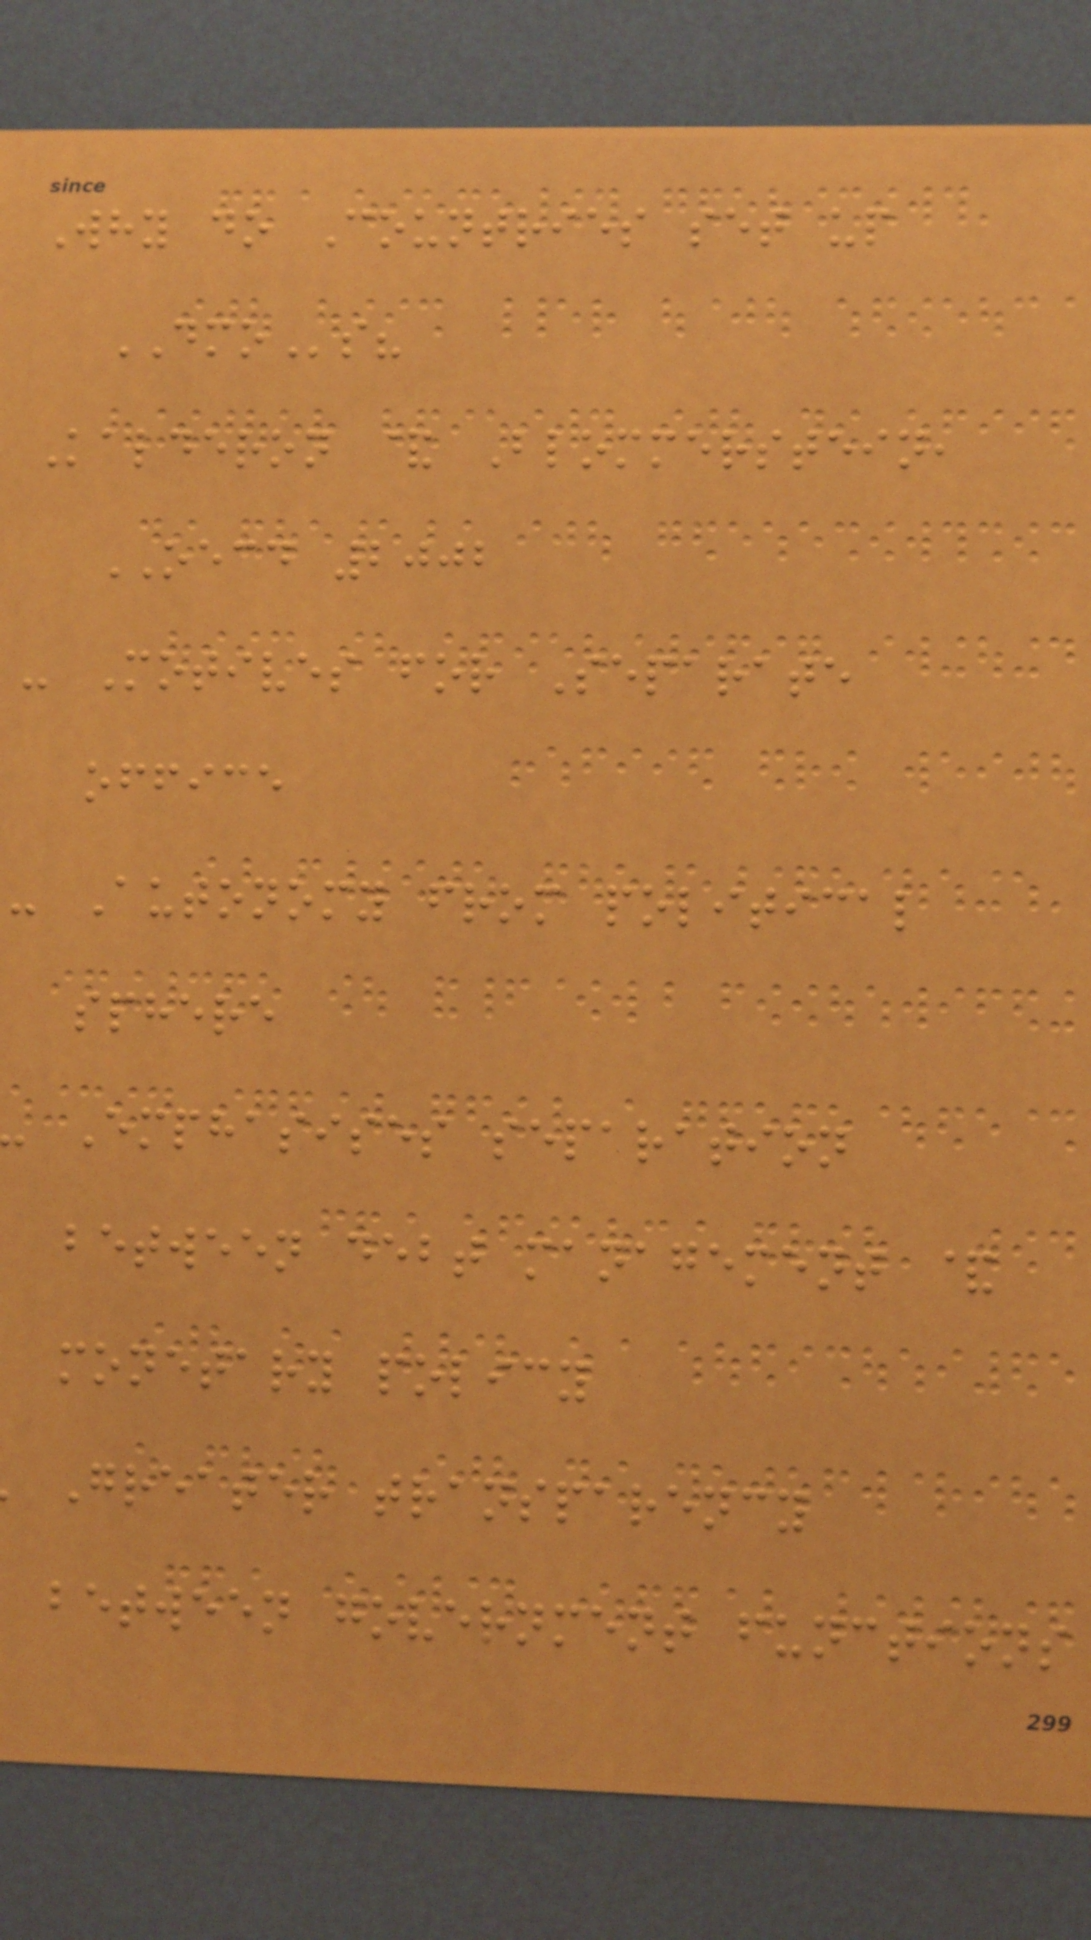Why do Countries set up
DMOs?
Kalderon & Blommerstein,
OECD 2002
- Motives for Separate
office
- Autonomy from political
sphere
Emphasises separation
between debt management &
monetary policy
Greater transparency
between government functions
